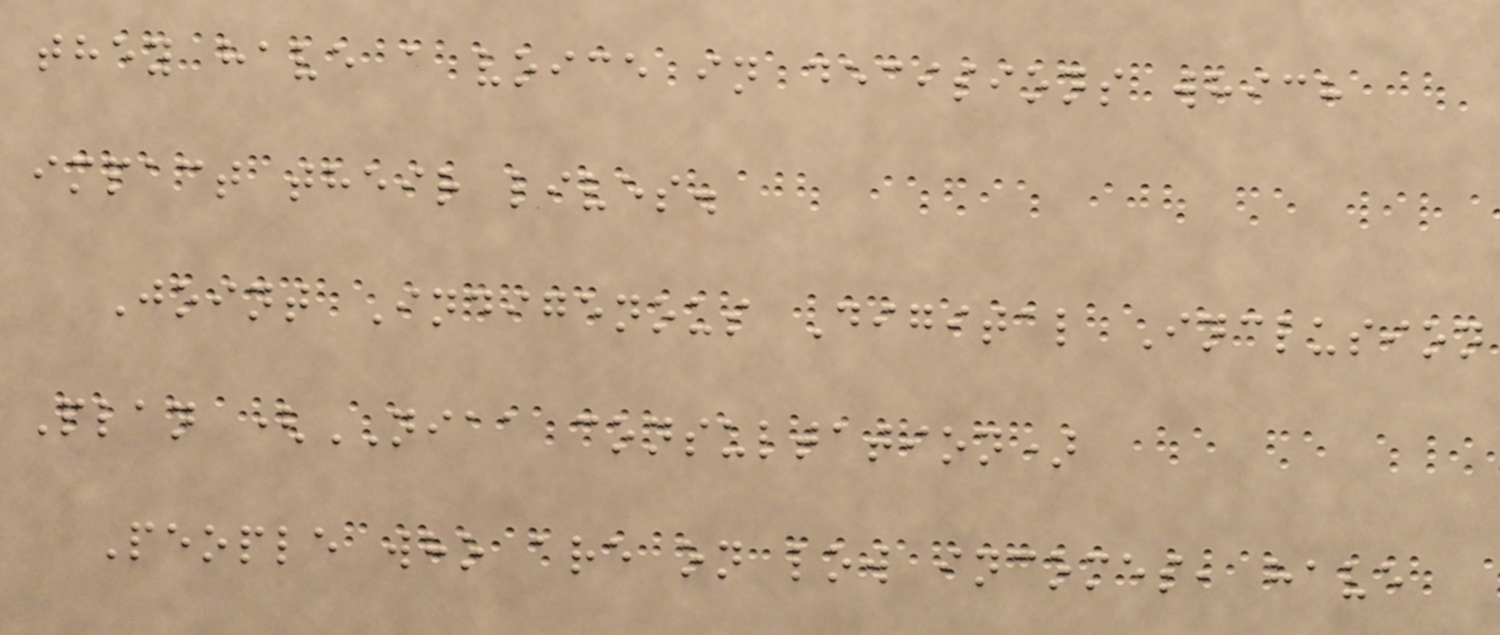they have a voice in decisions which
impact their lives.
Joint Indigenous Digital Inclusion
Plan (NIAA consultation)
People who are on low incomes, have
